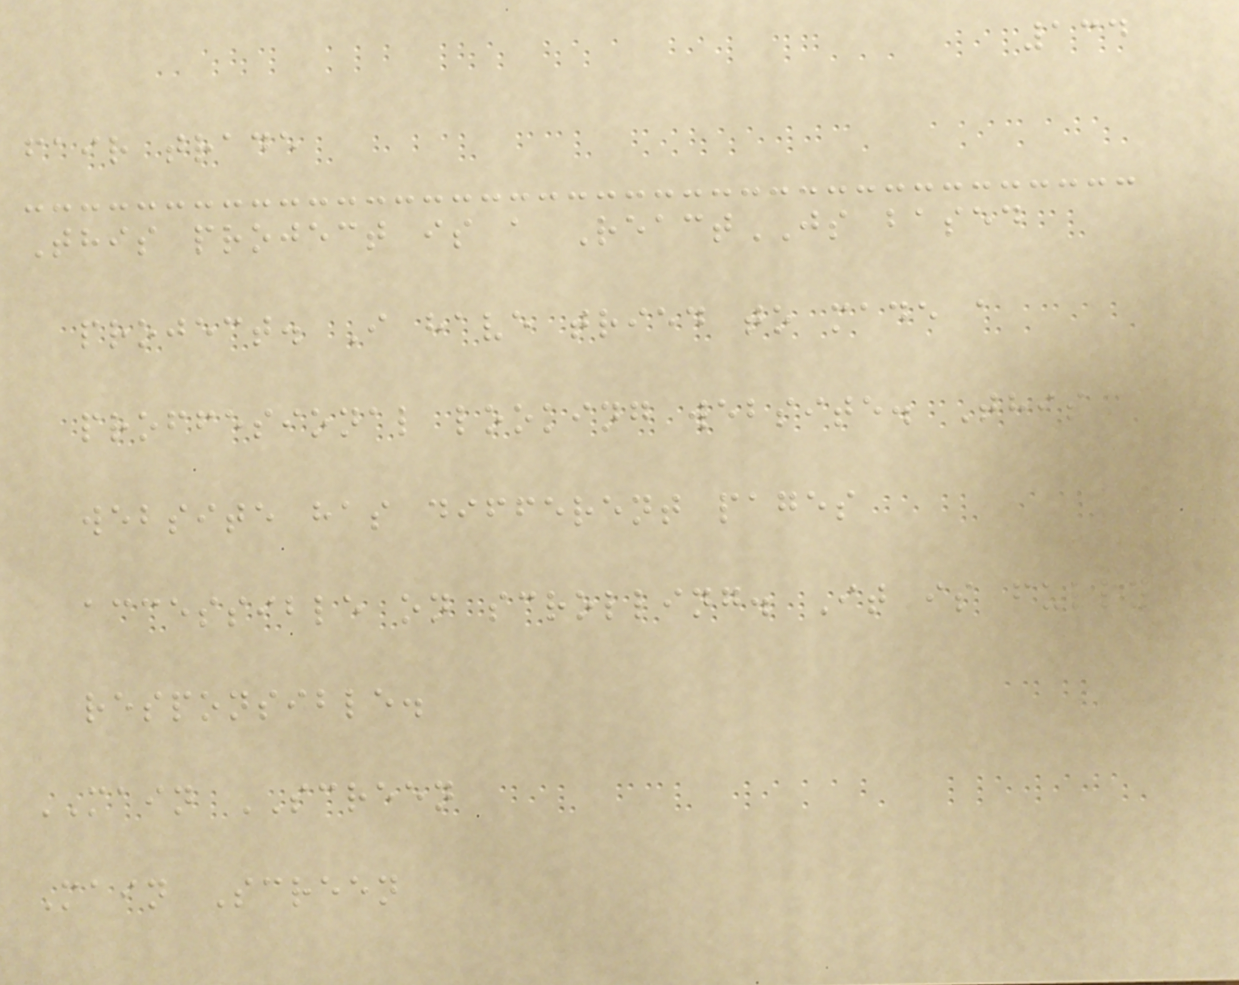134
fair trade
This project is a ReactJS based
project. I have tried to made a
proffesional looking website. This
website has different pages
accessible on scrolling. It is fully
responsible.
MAIN SCREEN
Main Screen
